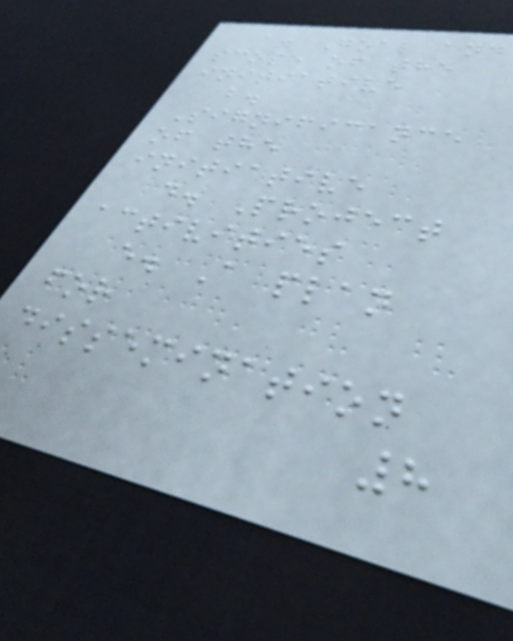a. Goal and
scope of the
initiative
b.
Significance
of the
initiative
d. Project
activities
e. A plan
for
dissemination
8
